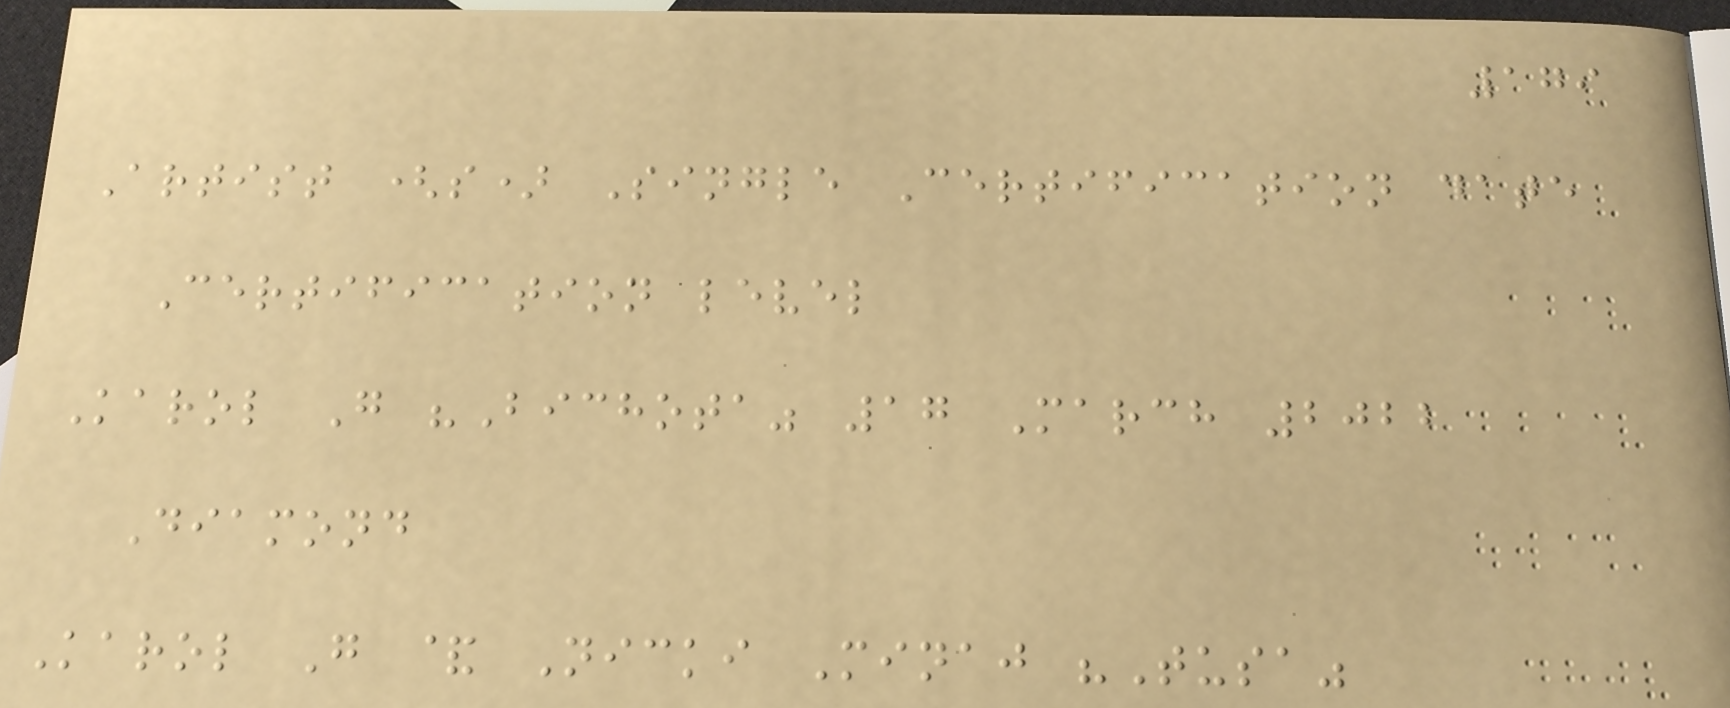179
Artist (s) Single Certification date
Certification level
Karol G "Bichota" 17 March 2022
Diamond
Karol G & Nicki Minaj "Tusa"
